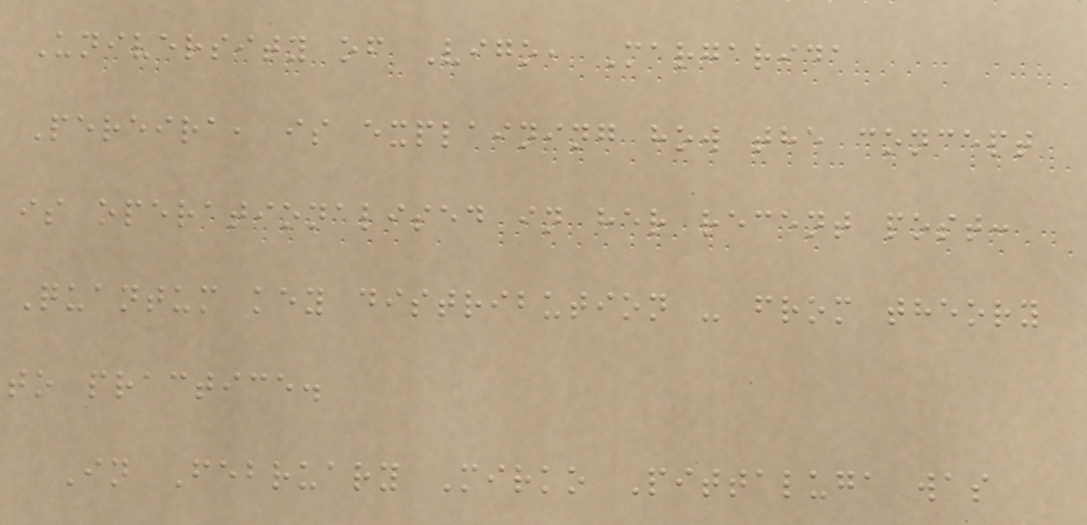University of Vigo, Margarida
Pereira, is explaining how the concept
is operationalised in her recent post:
Quantum key distribution - from theory
to practice.
In February Mirko Pittaluga was
